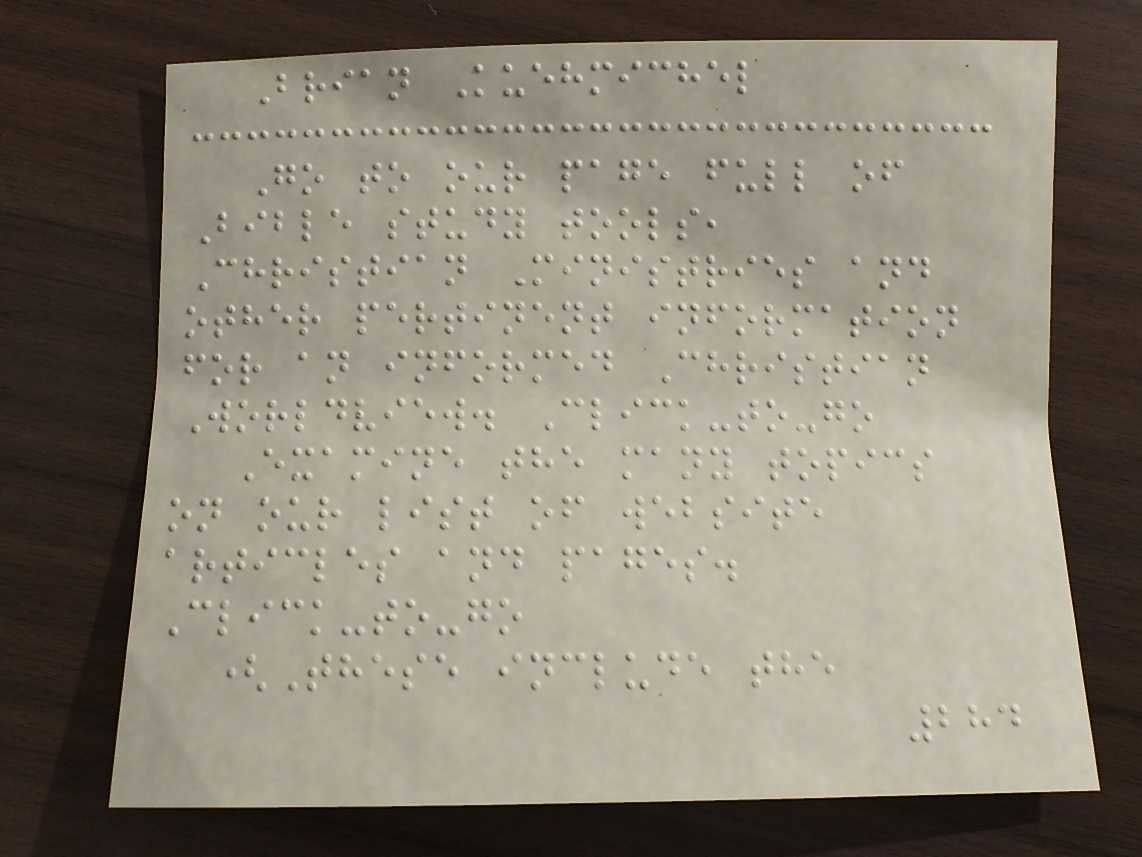Brian Kuehmichel
Go to our page full of
Bible study tools,
Christian Ministries and
other pertinent information
for an informed Christian
Worldview. Click-to-go
Examine the many topics
on our list of website
articles and pages.
Click-to-go
(These include the
284
